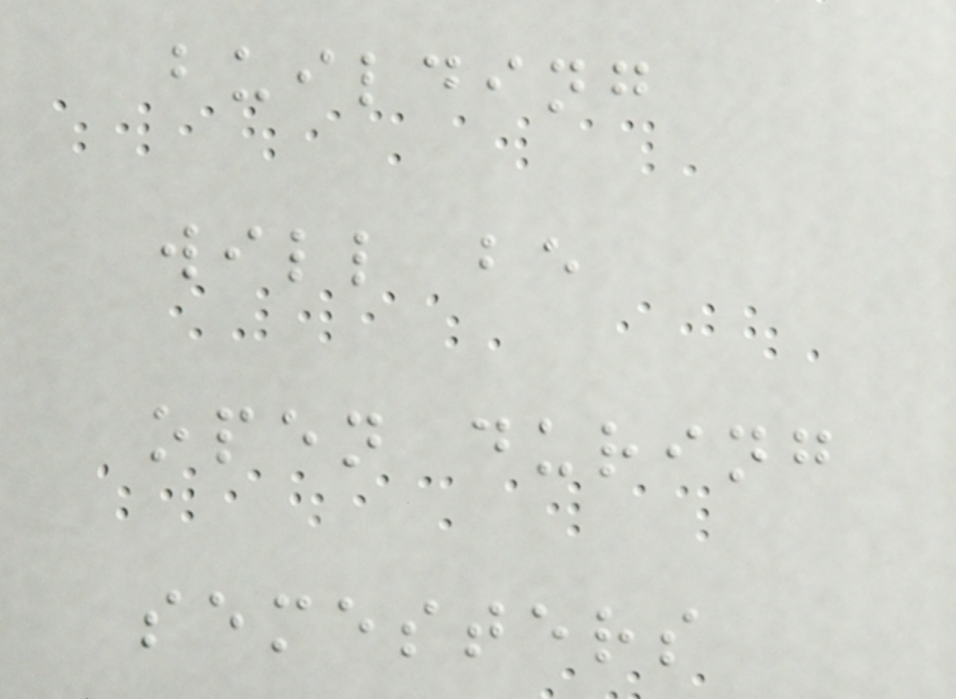building
will be
open during
semesters
